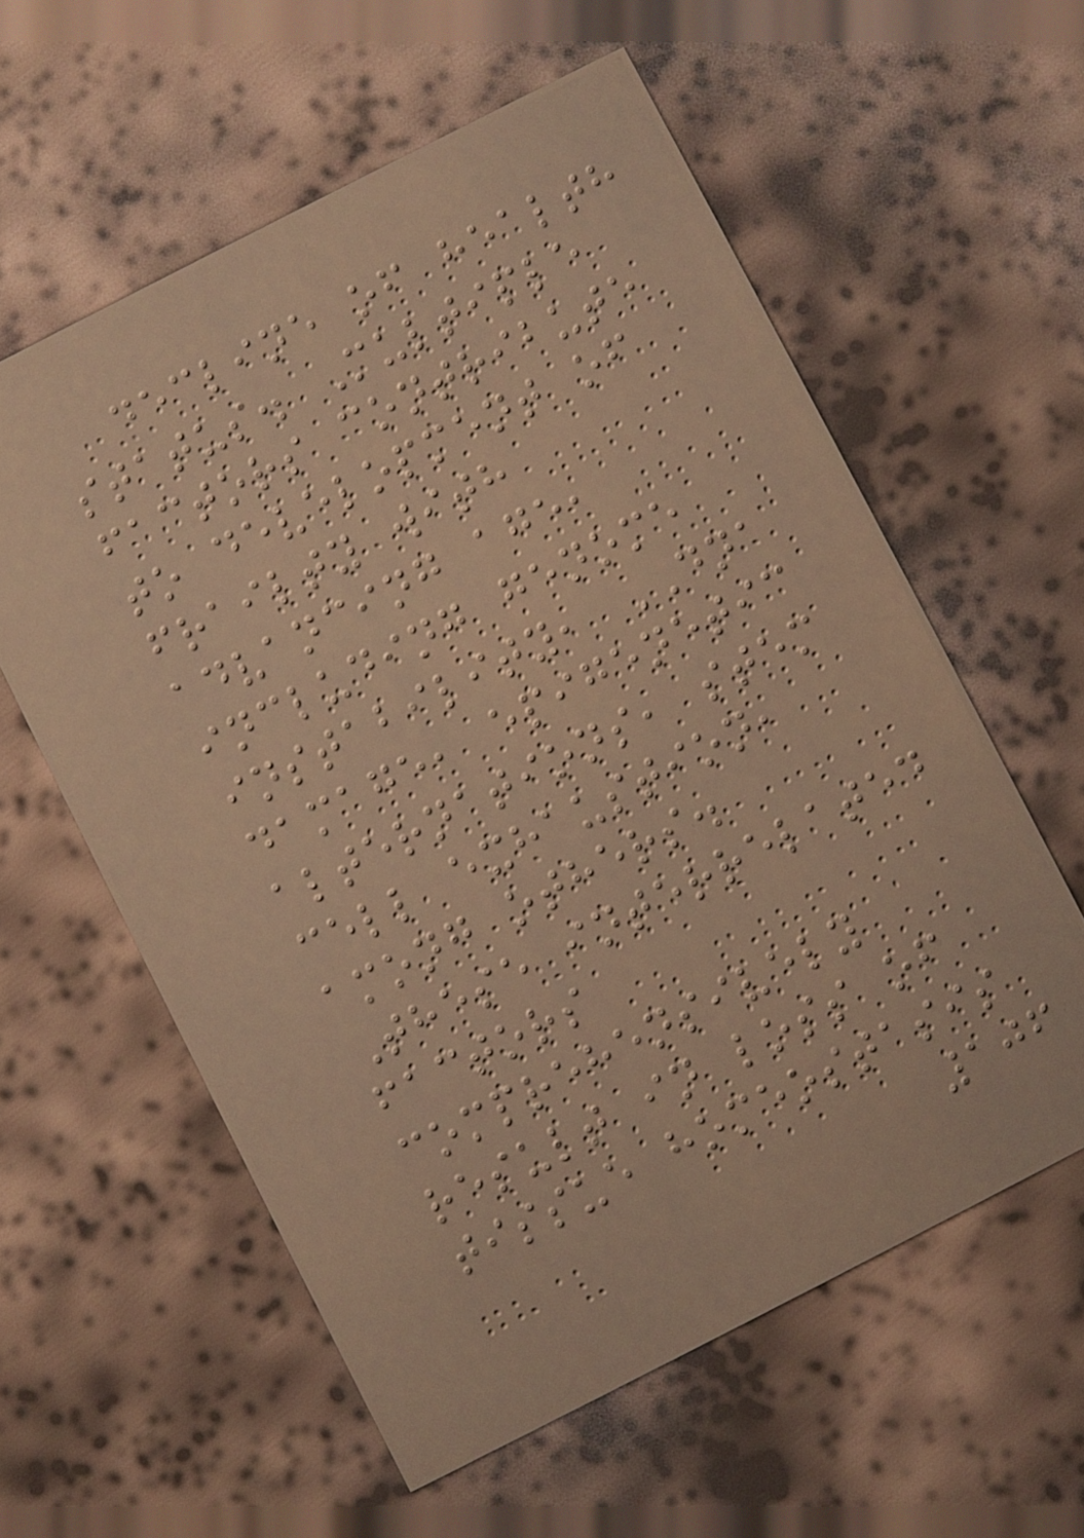decline of health
status. Multiple
factors contribute
to development of
frailty with
advancing age,
including genome
instability, DNA
damage, epigenetic
alternations, stem
cell exhaustion,
among others.
These interrelated
factors
comprehensively
result in loss of
tissue homeostasis
106
